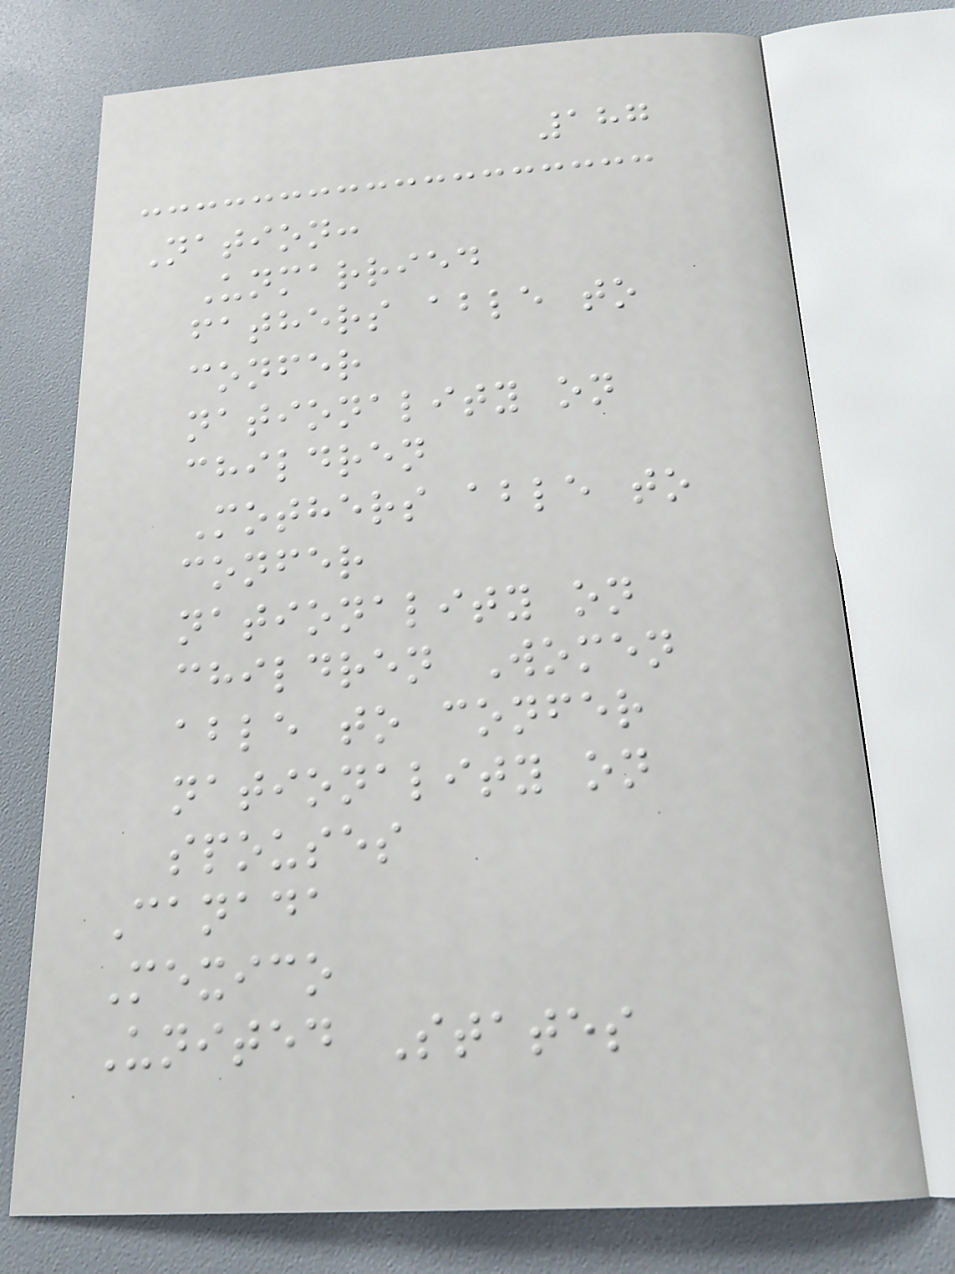187
Nation:
Unmarried
fathers able to
confer
nationality on
children
Mothers able to
confer
nationality on
children Women
able to confer
nationality on
spouses
Canada
Mexico
United States
